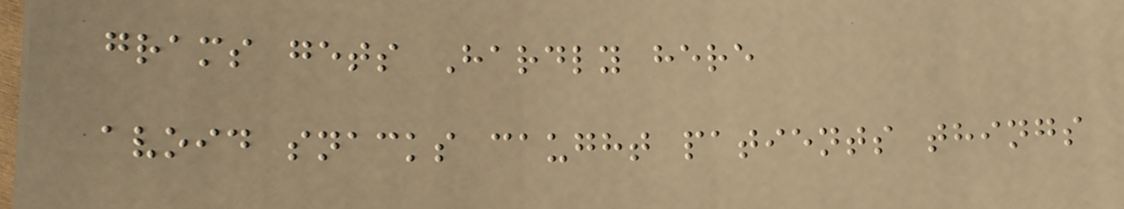grams gets Hardly here
avoid snacks caught patients things
